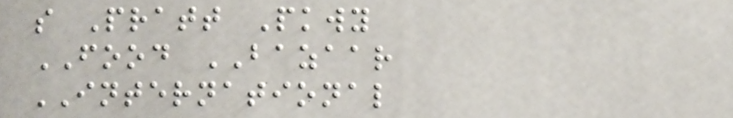s Pratt Pkwy
FOOD BAZAAR
INTERNATIONAL
